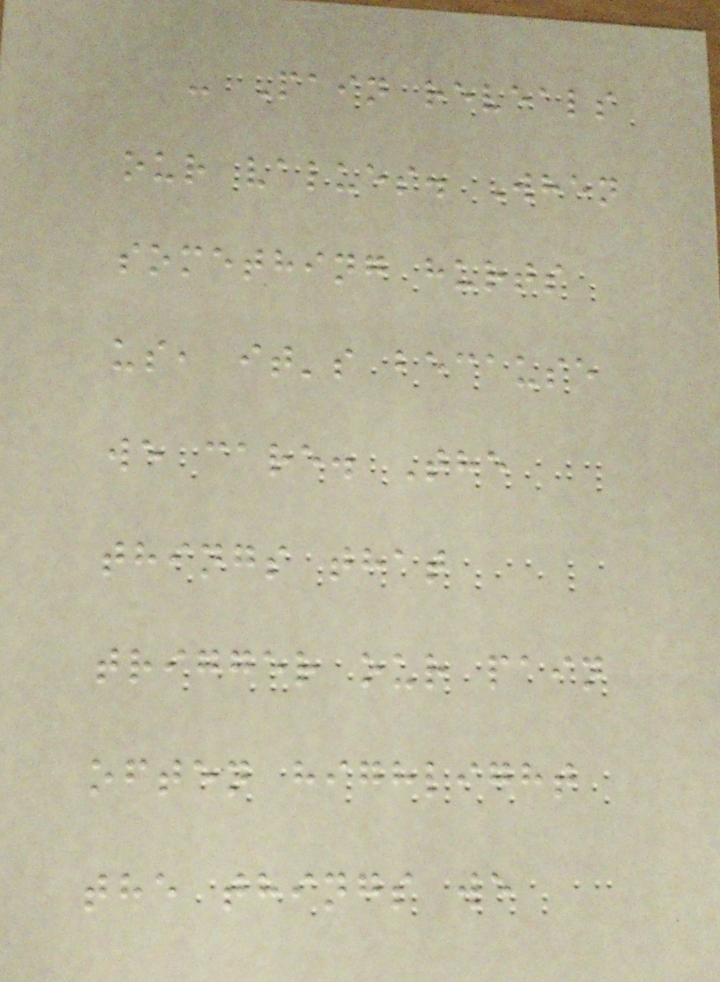- Pain reveals
our values. When
something hurts
us, it's because
we care. The
things that
trigger our pain
often highlight
the things we
